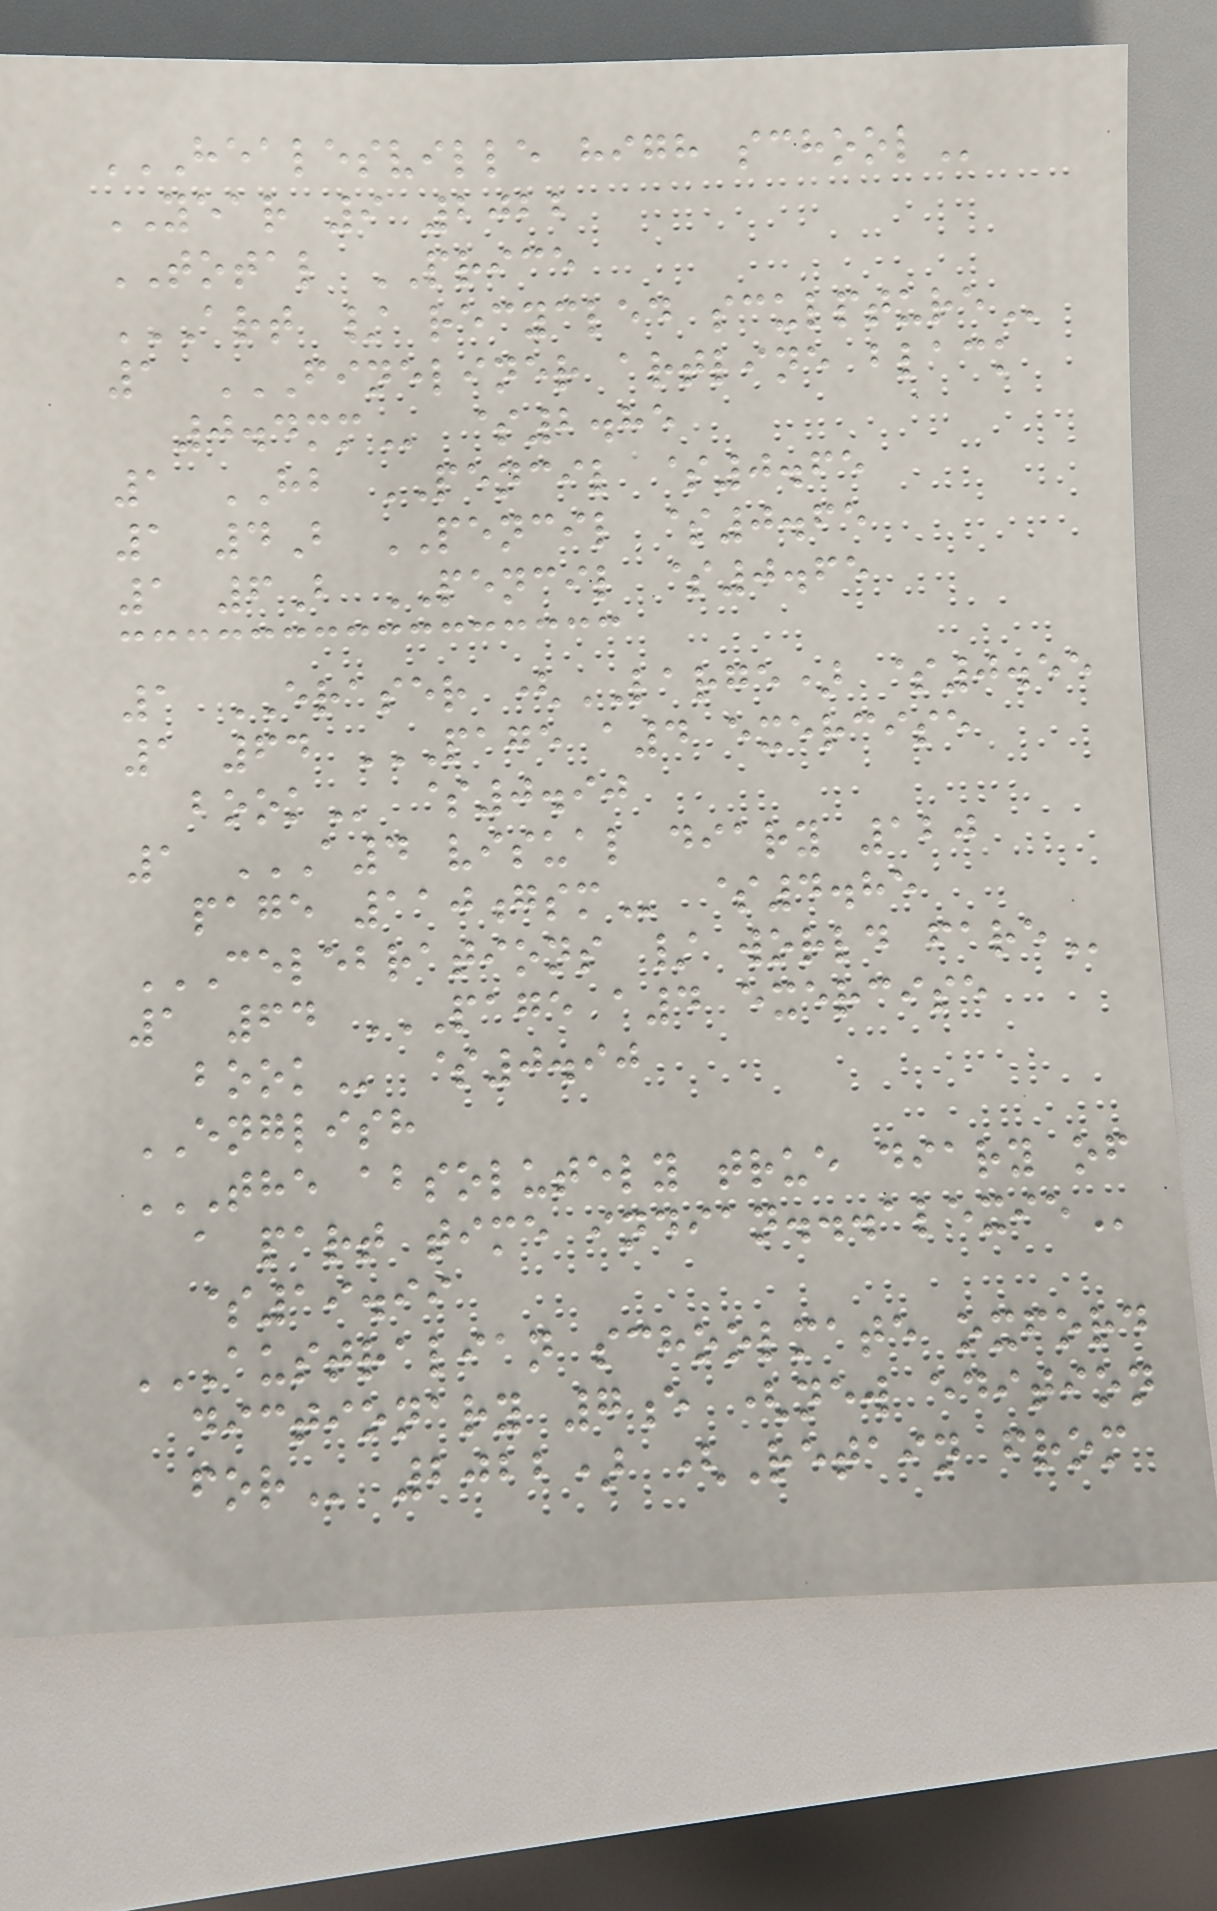HEALESVILLE HIGH SCHOOL
YEAR 9 2022
TOTAL PRICE
ART / RECYCLED SCULPTURE
1 FINELINER ARTLINE BLACK
0.4MM $2.85
1 HB PENCIL $0.65
1 4B PENCIL $0.65
1 6B PENCIL $0.65
1 ERASER (LARGE) $0.55
1 64 PAGE A4 EXERCISE
BOOK $0.90
1 A4 VISUAL DIARY 120
PAGE 110GSM $4.85
CELEBRATIONS / WORLD FARE
1 64 PAGE A4 EXERCISE
BOOK $0.90
ENGLISH
THE ABSOLUTELY TRUE DIARY OF
A PART TIME INDIAN...ALEXIE
$19.99
AUSTRALIAN SCHOOLMATE OXFORD
DICTIONARY 7E (NEW EDITION
FOR 2022) (Retain from
